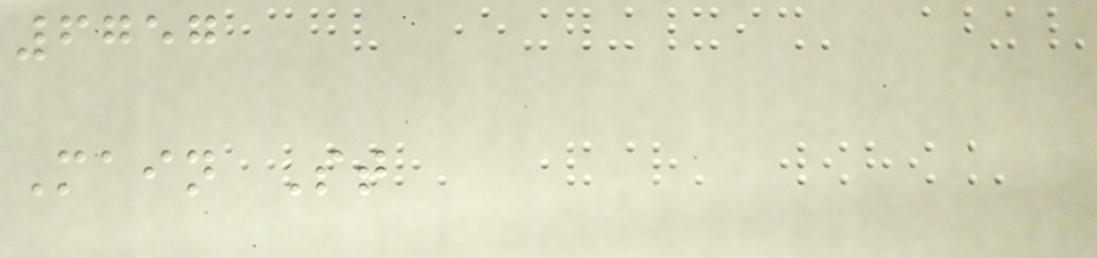6757
Main St
